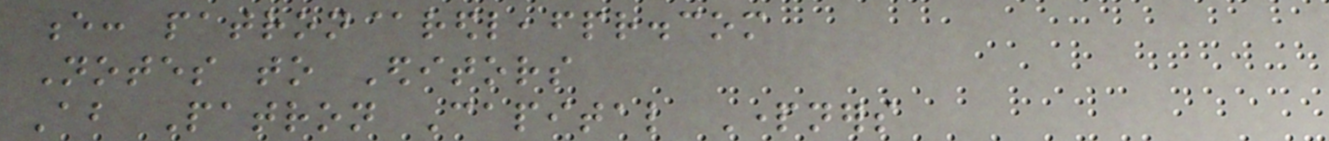e: patron@redleafpr.com
Notes to Editors
About Patron Capital Partners
